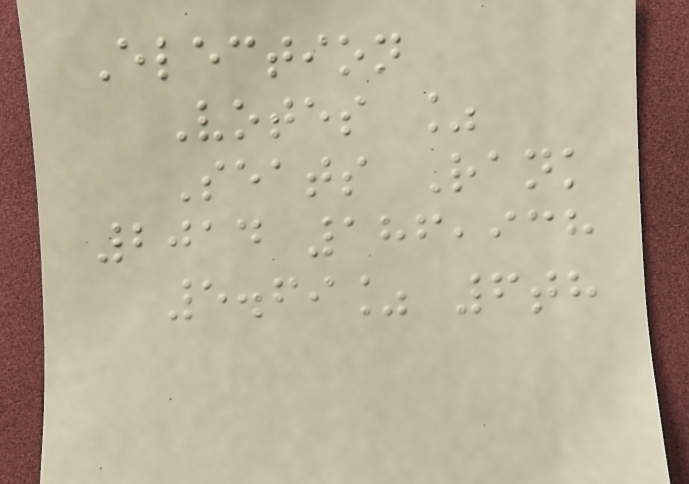Election
Votes %
Seats Rank
2014 186,938
5.69% 6th
